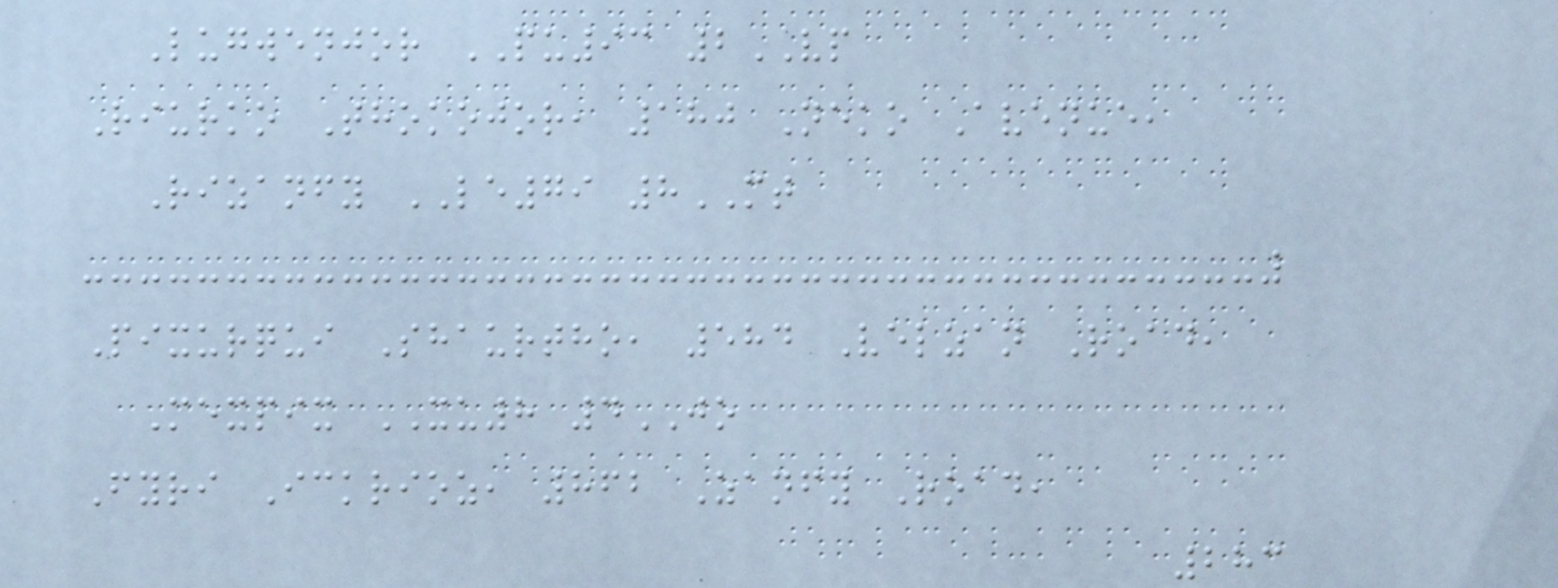Lugwenjor PU93 2VP
Riurko Thokojor, 180 Neko Avenue,
Rizanfy LE79 8MT
Pixurqui Shaurtho, 584 Velzan Road,
Mexpix XU8 4JO
Fyri Ickrioz, 862 Zanfy Road,
283
